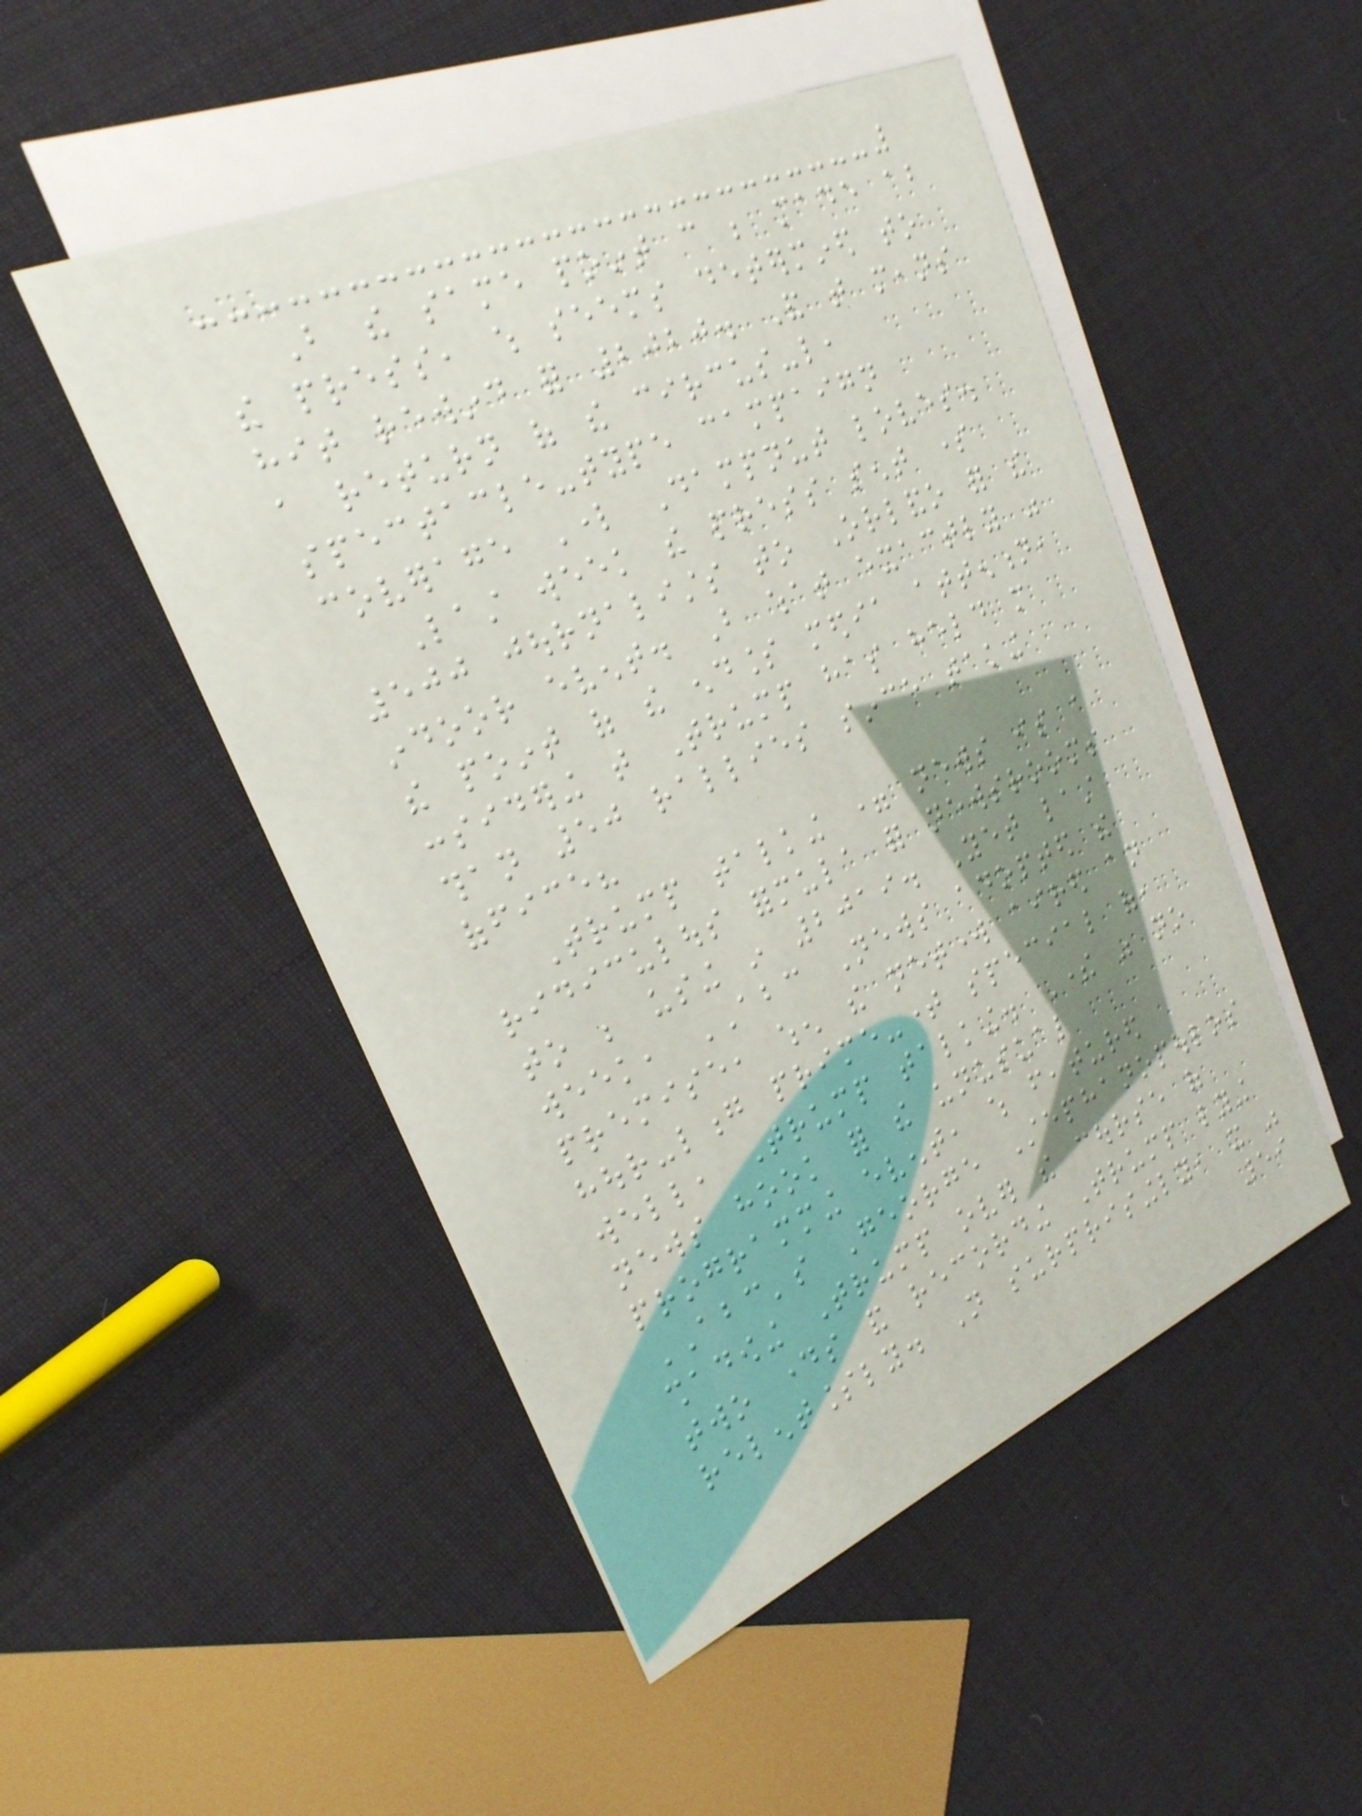But the same point can be made about
the press, which seems determined to
hit rewind for 2020. And that means
a return of the circus-like,
spectacle-type campaign
coverage Lord Dampnut loves.
Last week the press sent some
500 journalists to Orlando for the
indoor event. But what exactly was
the point of the endless media attention,
considering that Trump has held more
than 50 rallies since taking
office?
Trump talking = news is a
ridiculous formula for newsrooms
to be using in 2019. Yet last
week, ABC News adopted the
premise, when the network aired an
hour-long prime-time special of,
well, Trump talking. There was no
news hook for the unusual
programming event, which featured
ABC's George Stephanopoulos
shadowing Trump over the course of
two days and recording Trump lying
relentlessly. Not surprisingly, it was
59
